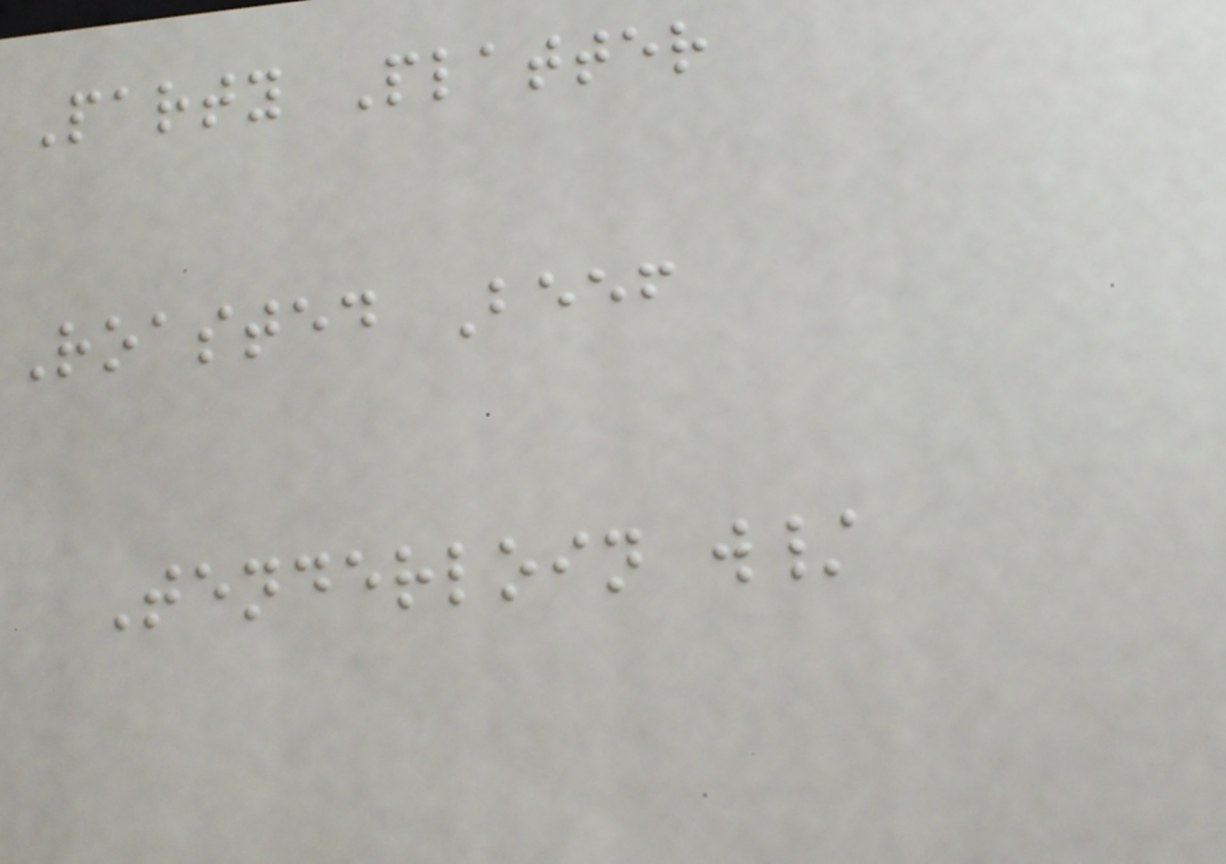Party Platter
Roasted Beef
Tenderloin w/
